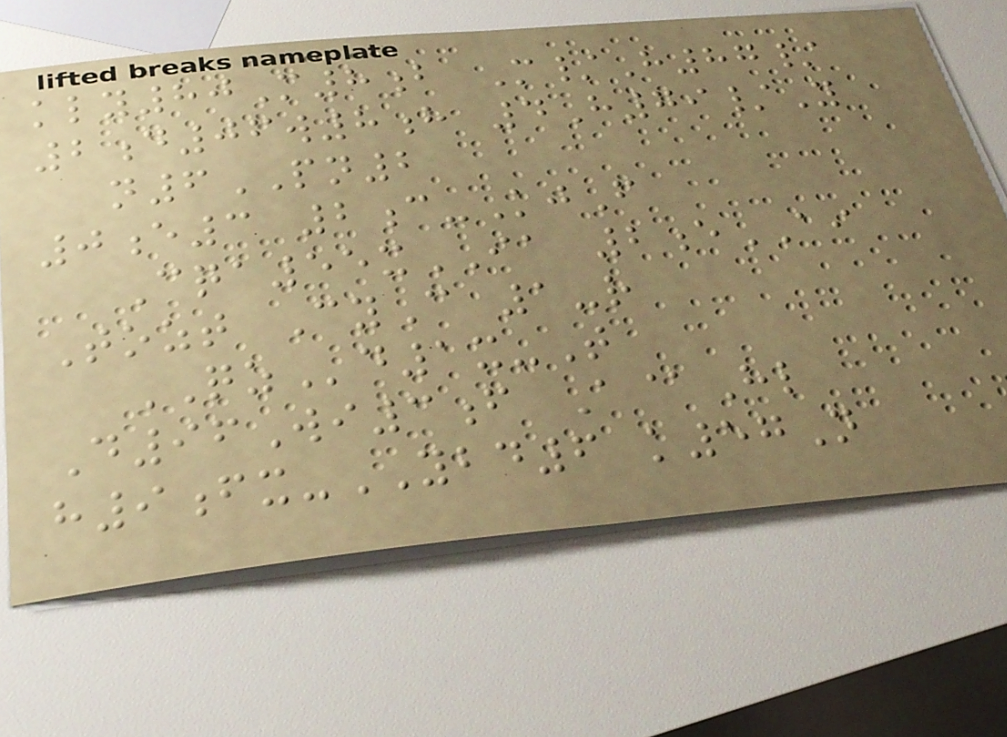kly80M8b M/H87/
2d06w8h 4H79/Y
n6PN2
0e3 2c-KjF
Cqa55xIA 2eAI
Tozt CyC 1-r
QZd1x-T
D96Wi3f A@Hl
h9fx-YBD6 k57N
